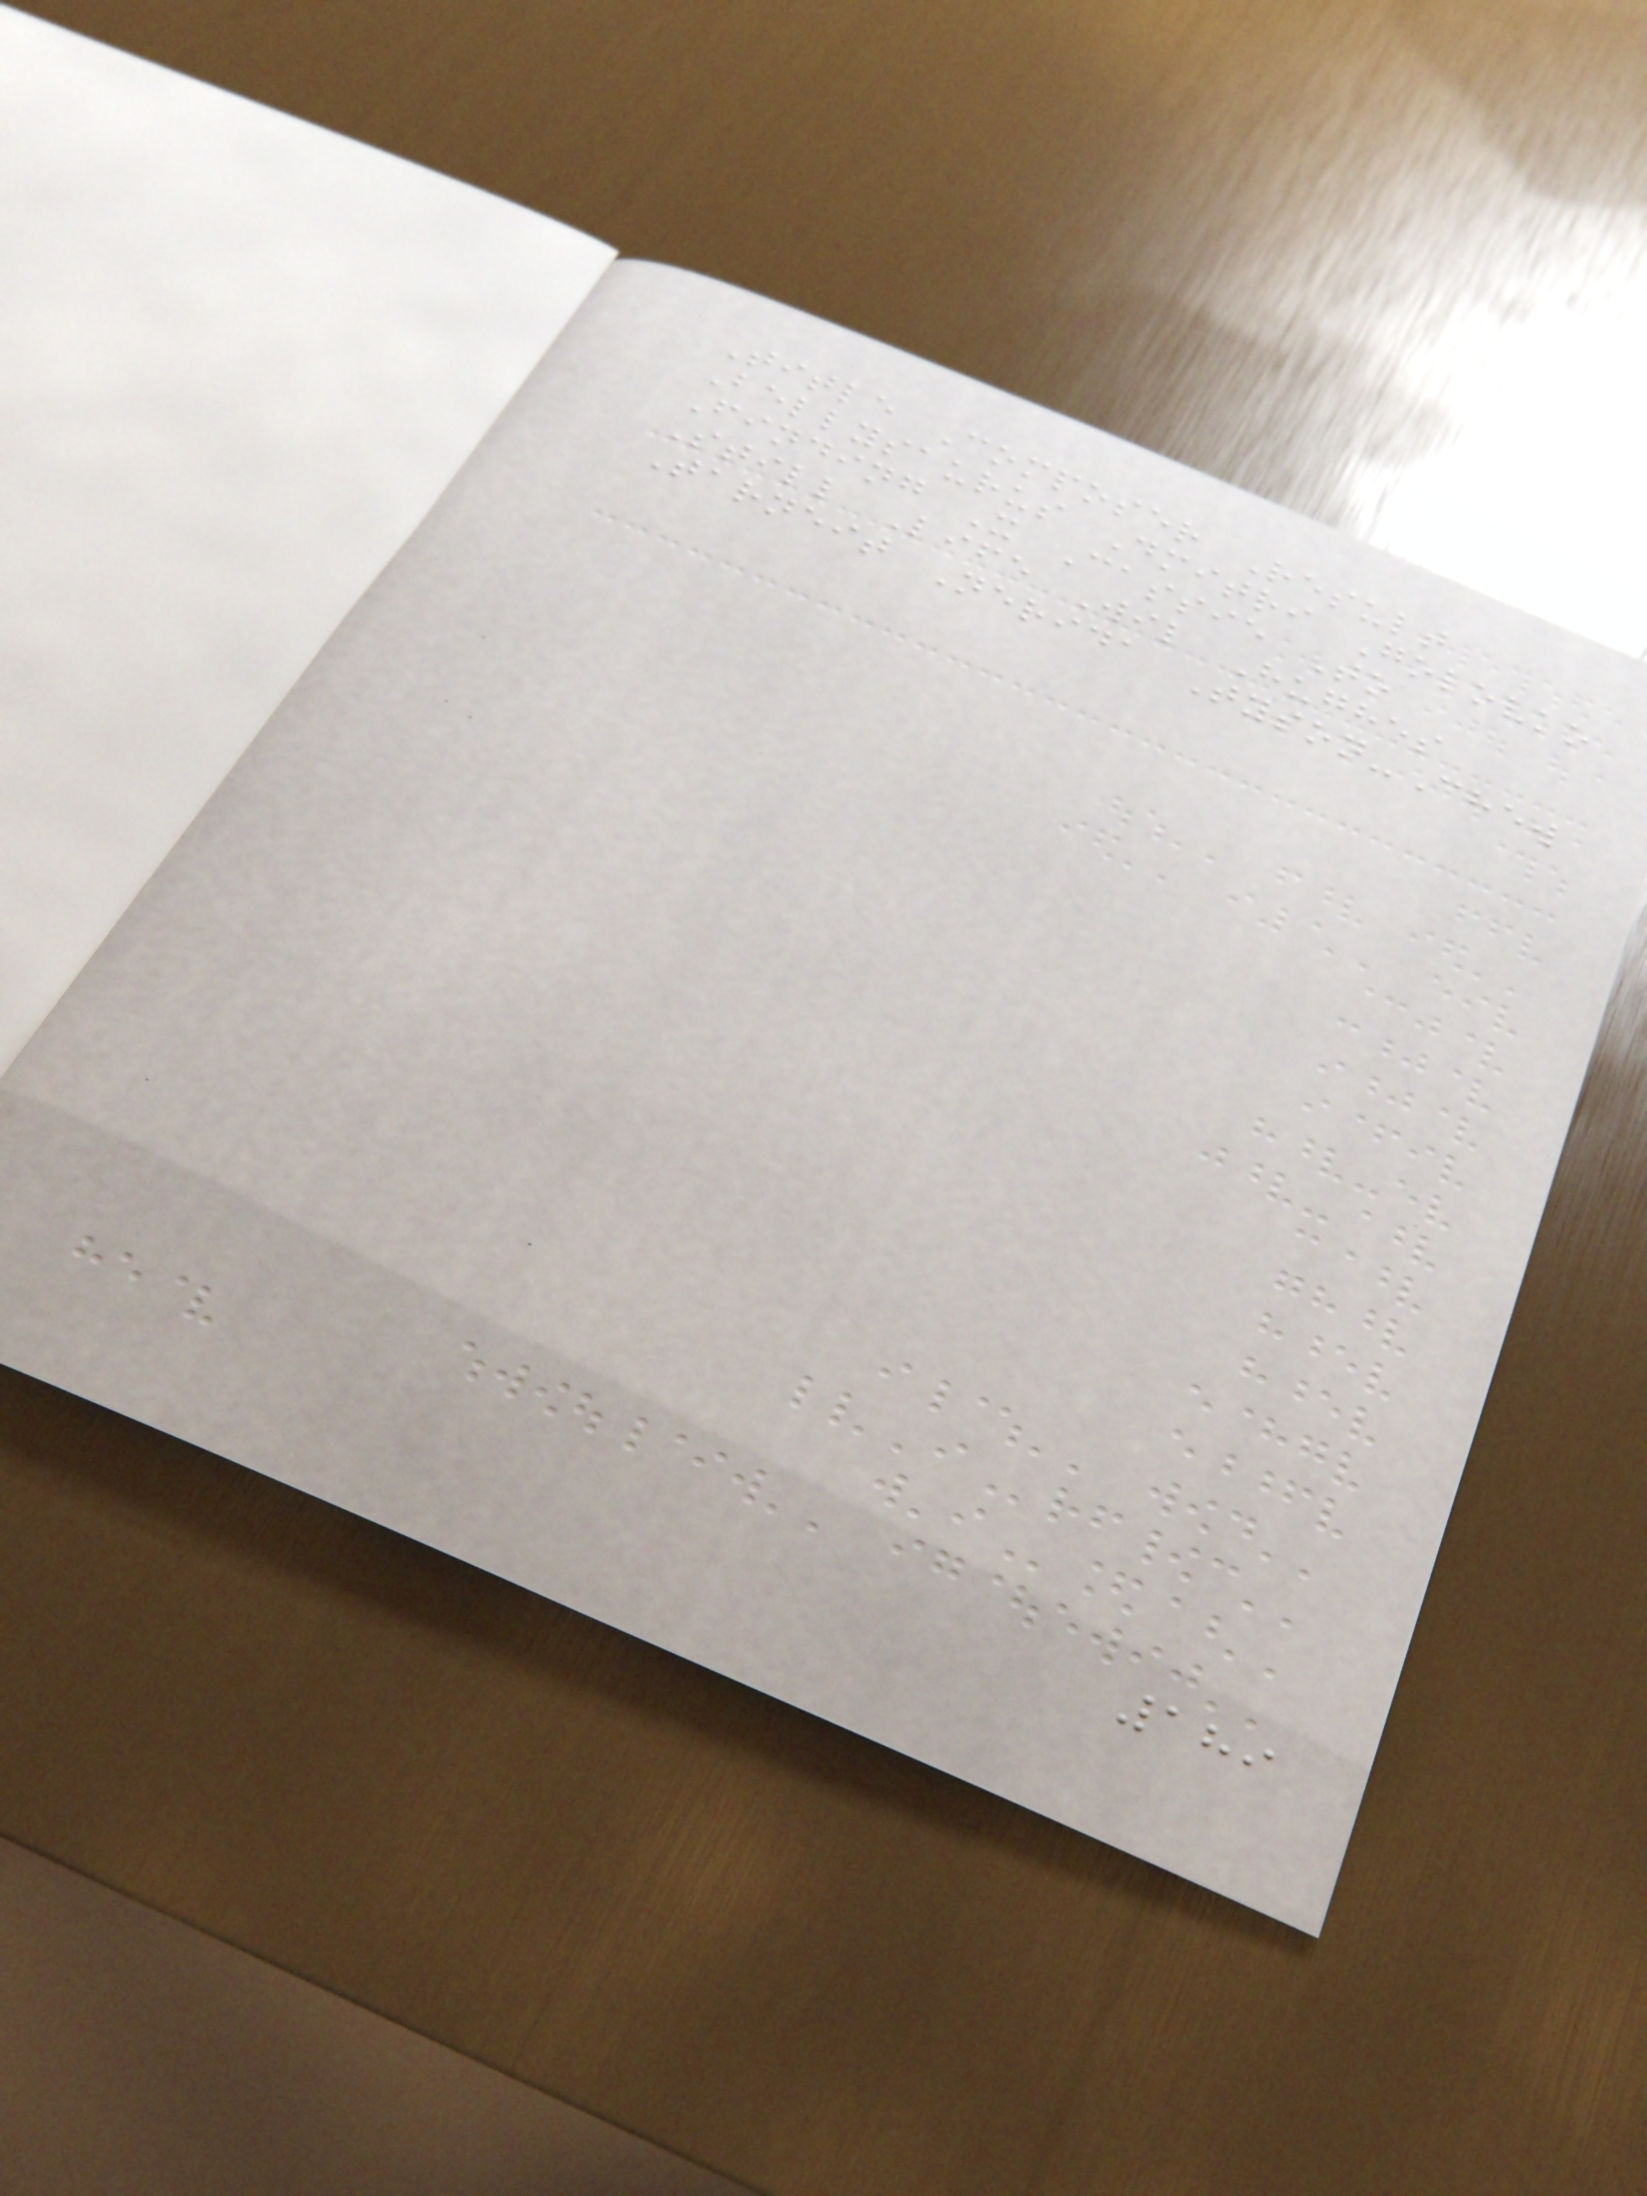Title Composer Result
Bellysaurus Dmitri Golovko
Finding X Cassie To
Still Life Wil Hughes
Tarneit Nerida Tyson-Chew
189
